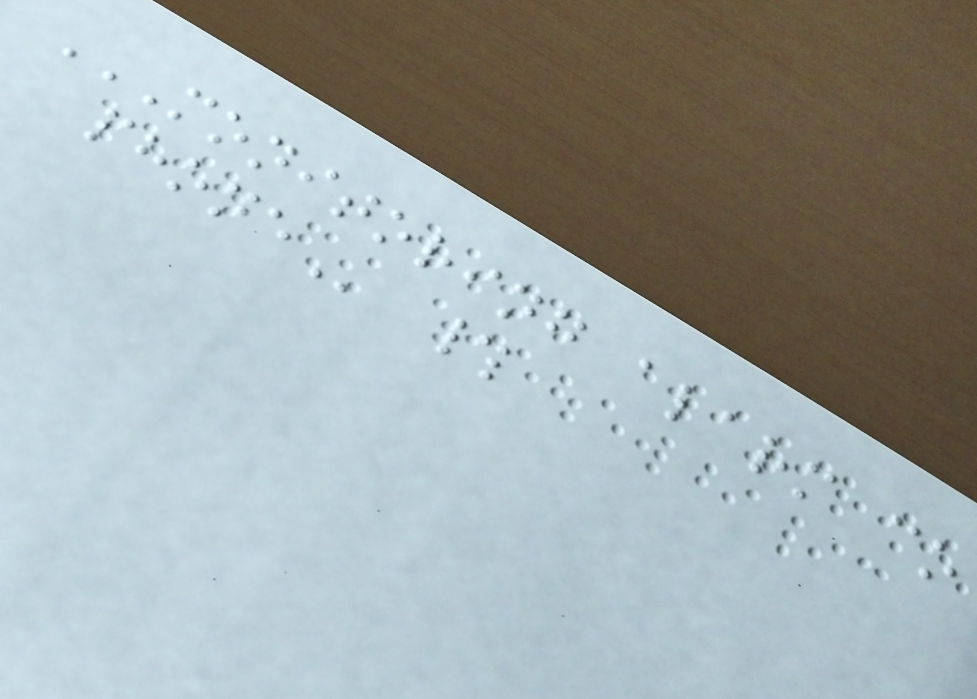MONITORING ALARM CO
PHONE #
